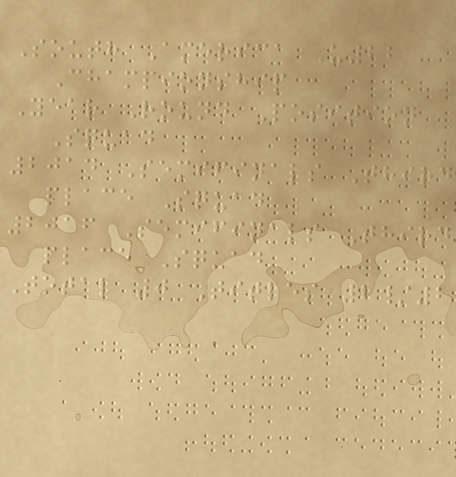South America U22
Championship
Year Round Position
Squad
2014 Semifinals Third
place Squad
2016 Semifinals Third
place Squad
Total 0 Titles 2/2
